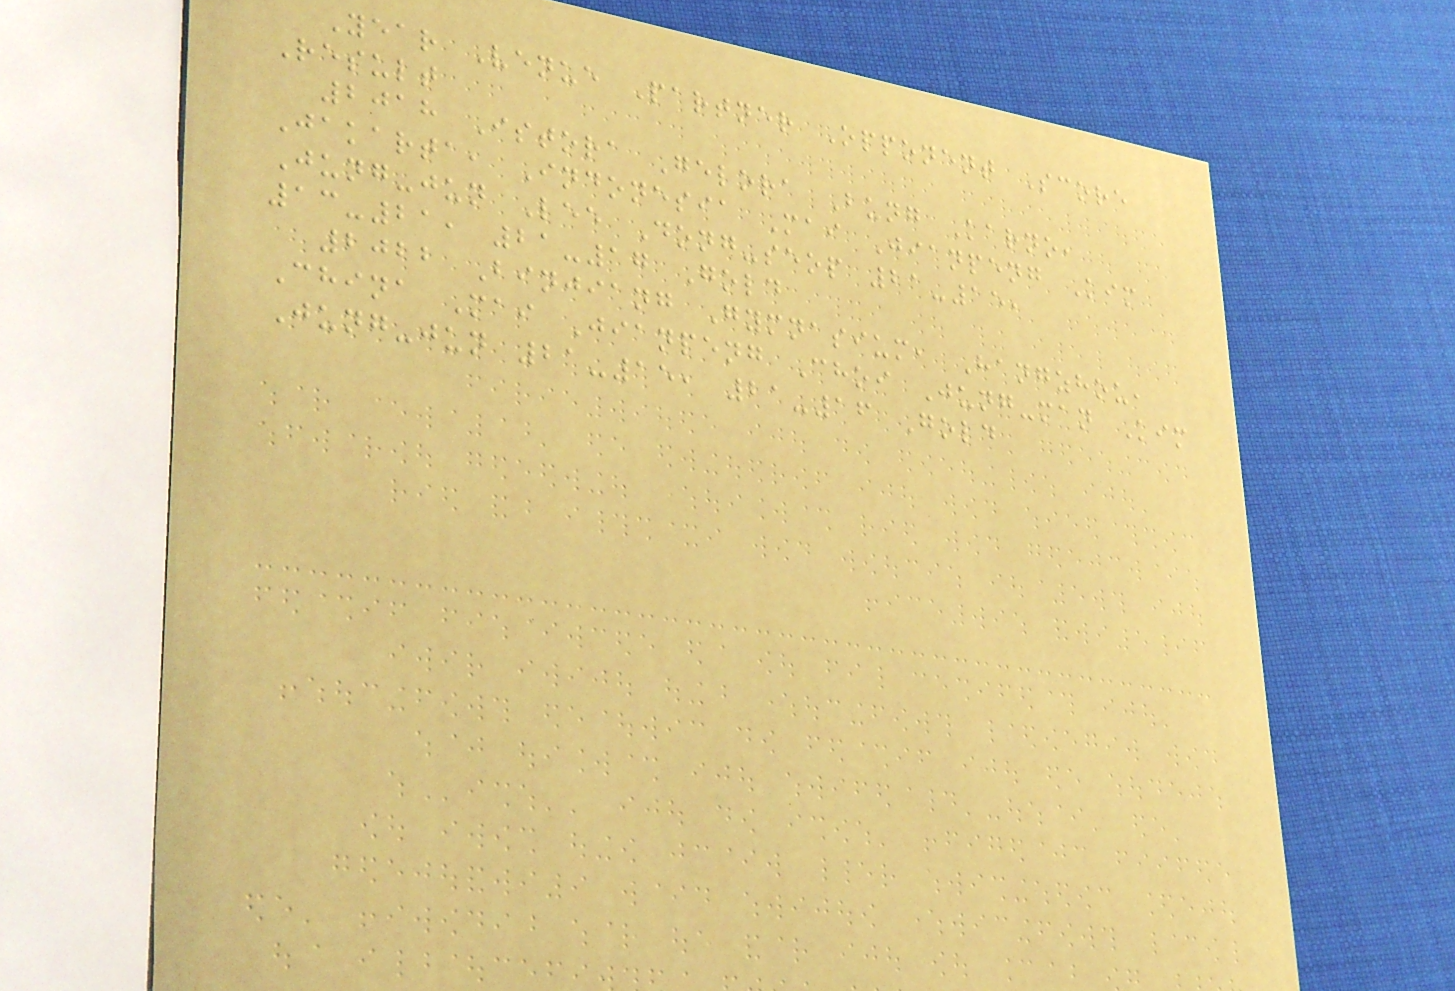Year Venue Partner Opponent Score
Result
2018 Istora Gelora Bung Karno,
Jakarta, Indonesia Mai Jianpeng Kim
Jung-jun Lee Dong-seop 21-15,
13-21, 21-17 Gold
2022 Binjiang Gymnasium, Hangzhou,
China Mai Jianpeng Choi Jung-man Kim
Jung-jun 21-15, 21-16 Gold
